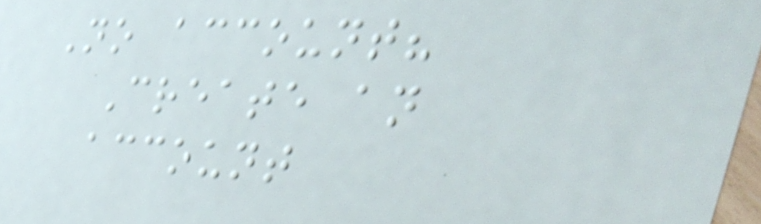No account?
Create an
account
